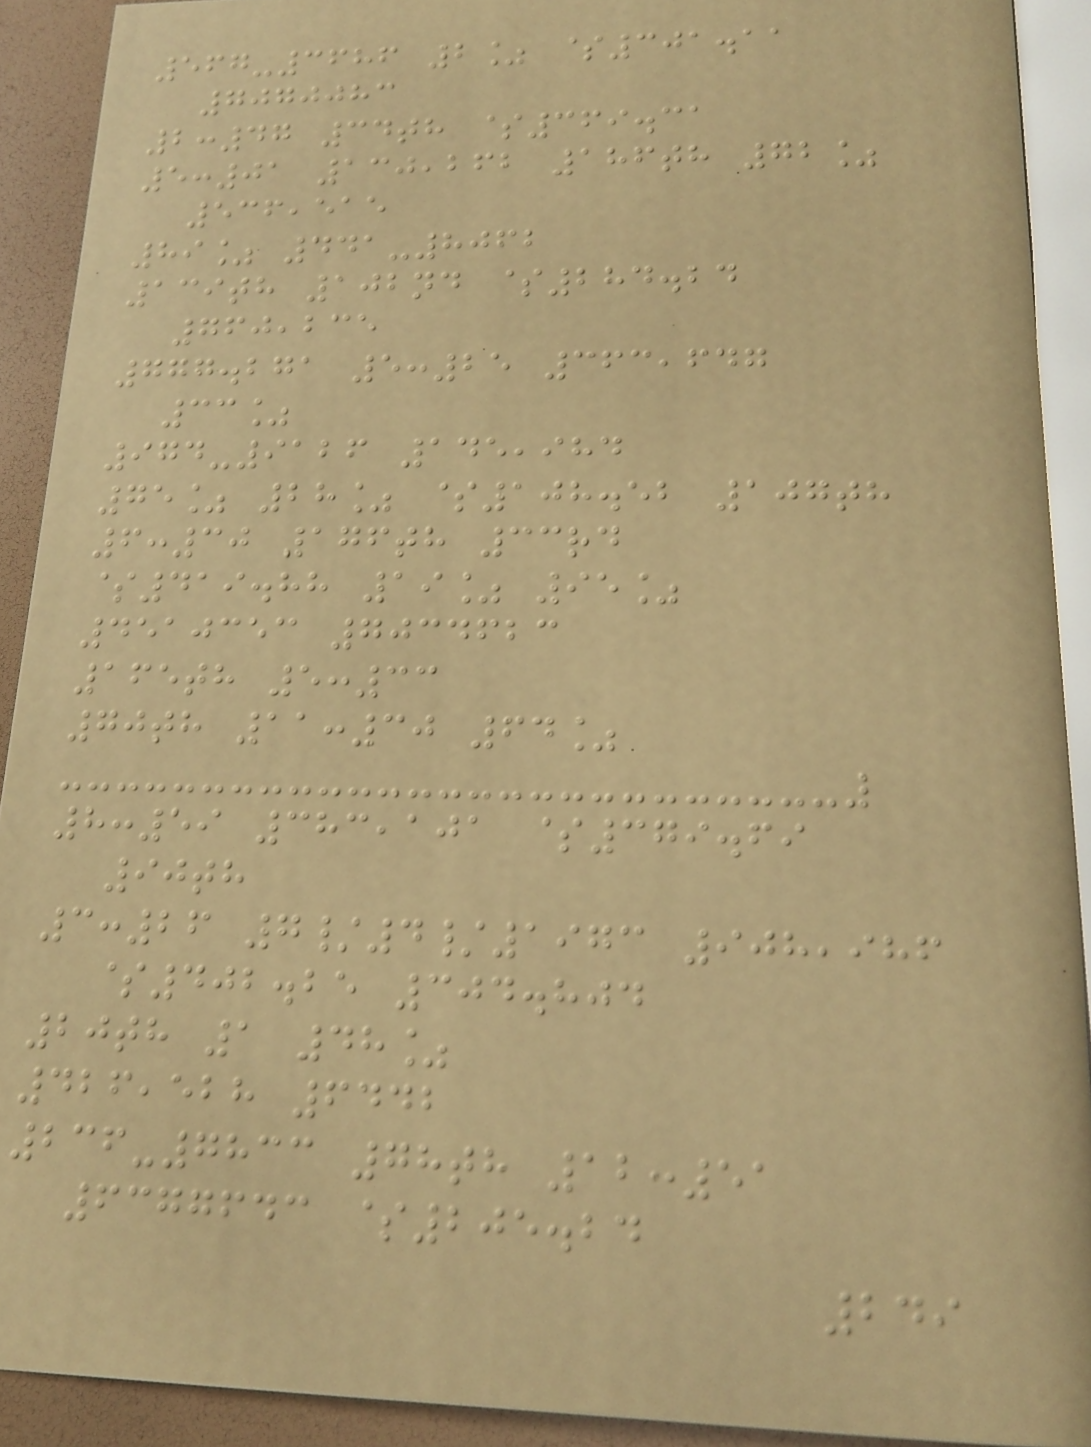567-3686 2% $301.11
7070083
2:47 34th $369.31
5:01 130,262 186th 72%
536,515
89% 441-8062
139th 102nd $284.24
760,235
777.271 5:25 363,647
33%
974-9126 145,984
75% 28% $108.52 107th
6:30 176th 33rd
$419.88 19% 95%
4510353 7034623
165th 5:33
70th 11:30 64%
8:59 383,101 $379.69
90th
3:26 7/4/1973 908,986
$402.25 304.804
20th 1 48%
426,528 6442
236-7833 78th 12:51
6377643 $205.24
249
